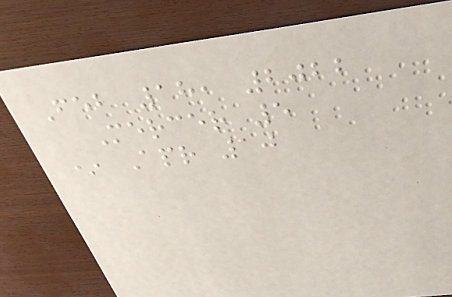Feb 18, 2022
Mercer 5
* Apr 10
